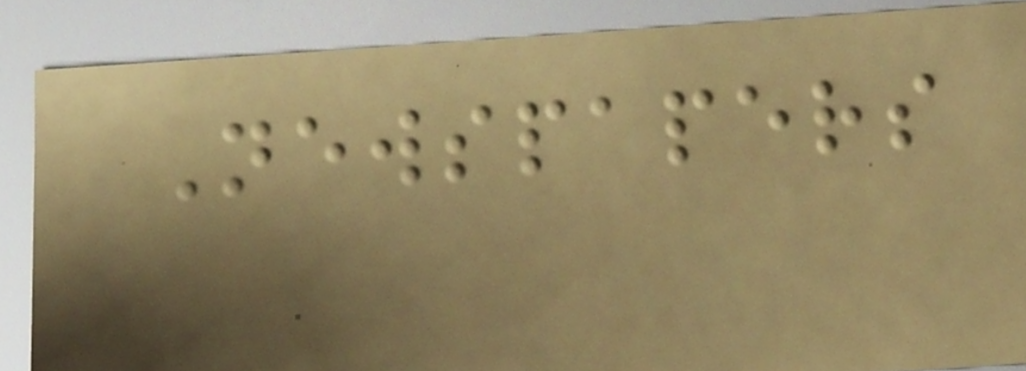Newspapers
